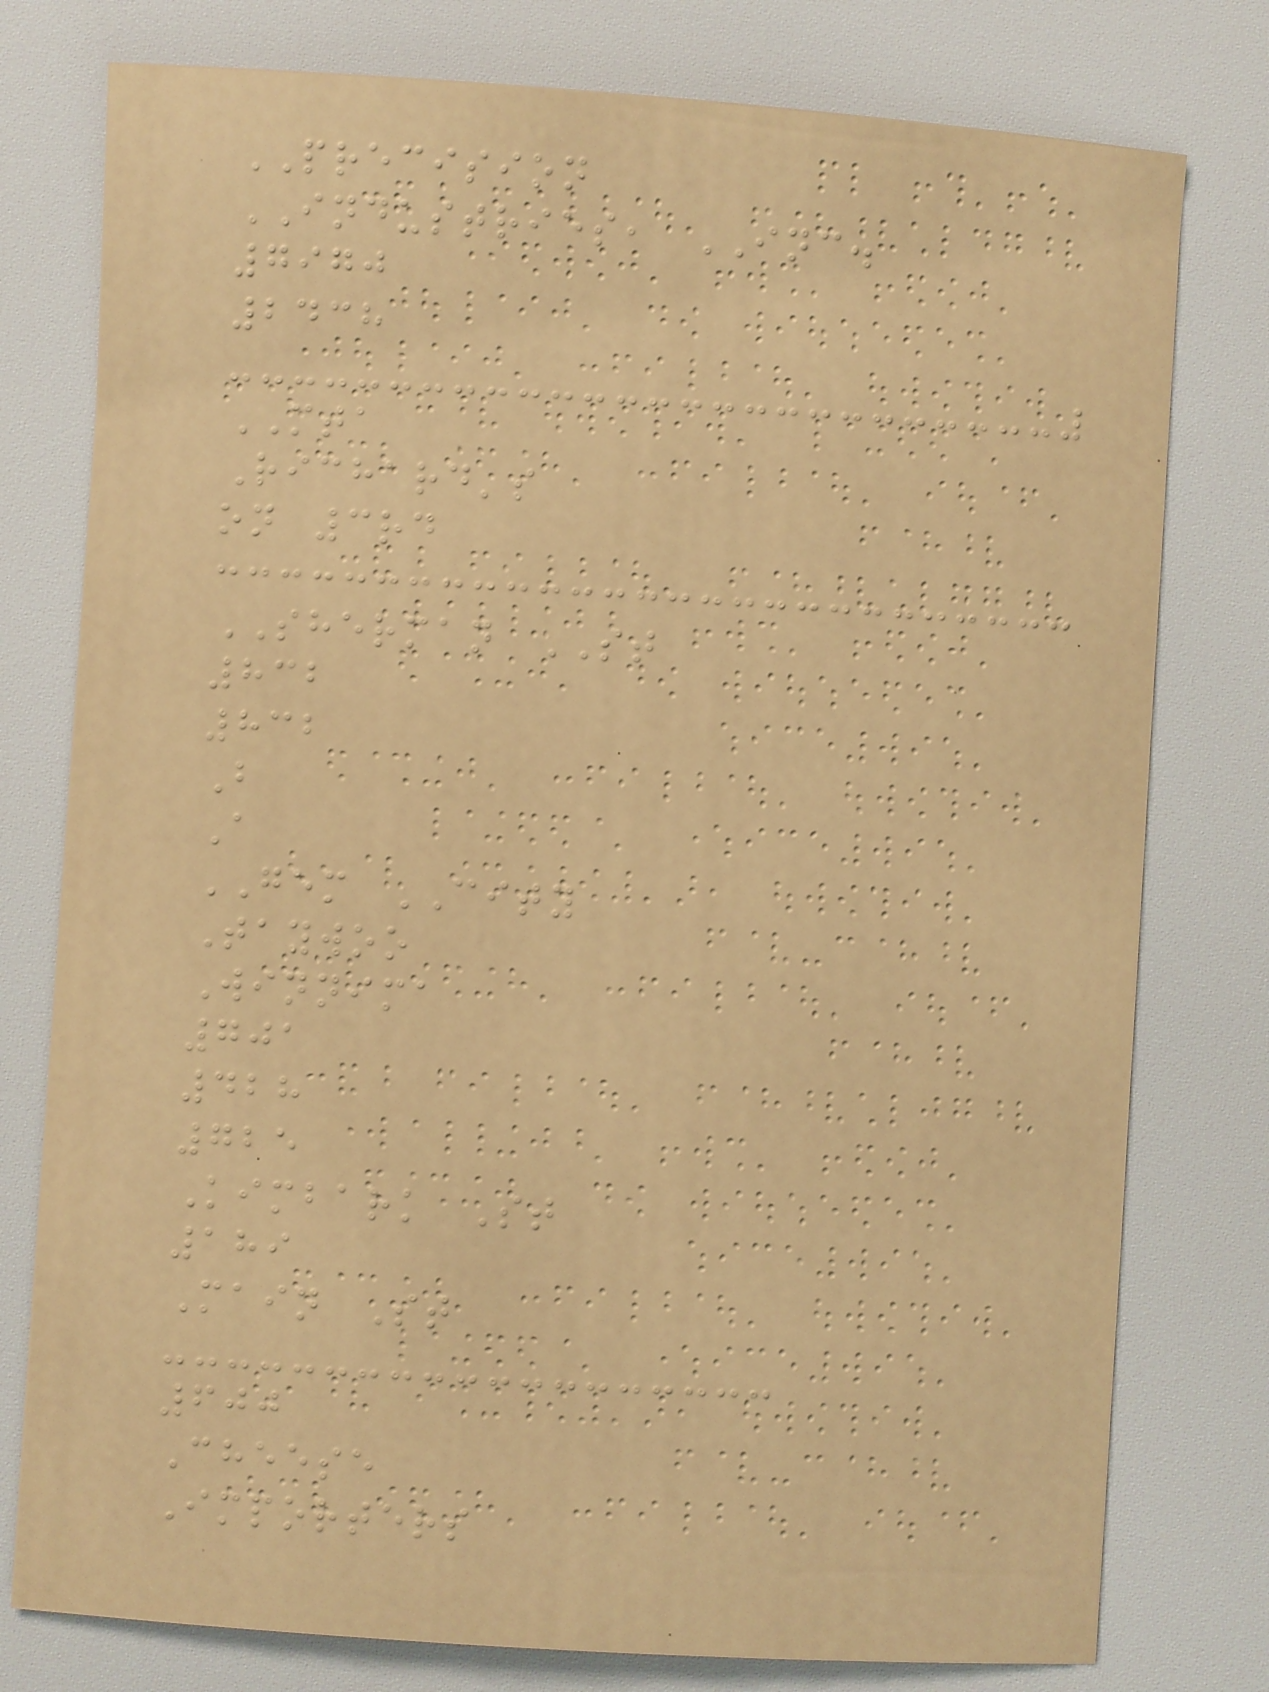PRECISION
INDUSTRIES, INC.
7970
2438
MTA
Richard's
on 3rd
SHERMAN ST
832
832
B
A
GEM CITY
Taywoo
Winnima
701
428
725
Kimbark St
189
Main St
600
Cheese
Importers
